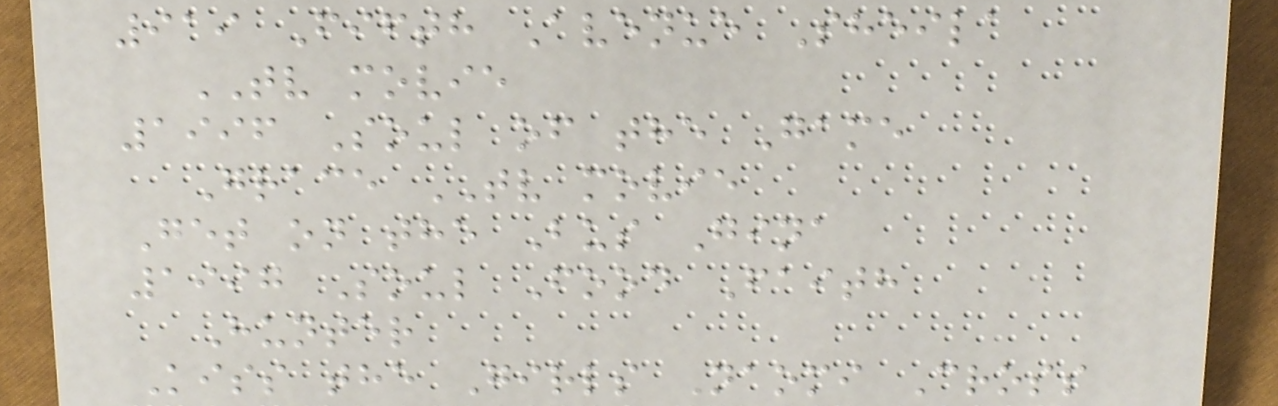919 Fifth Avenue Sheila
TV movie
1996 Soul of the Game
Grace TV movie
Get on the Bus Gina
1997 Soul Food Faith
Hunter
Kiss the Girls Naomi Cross
